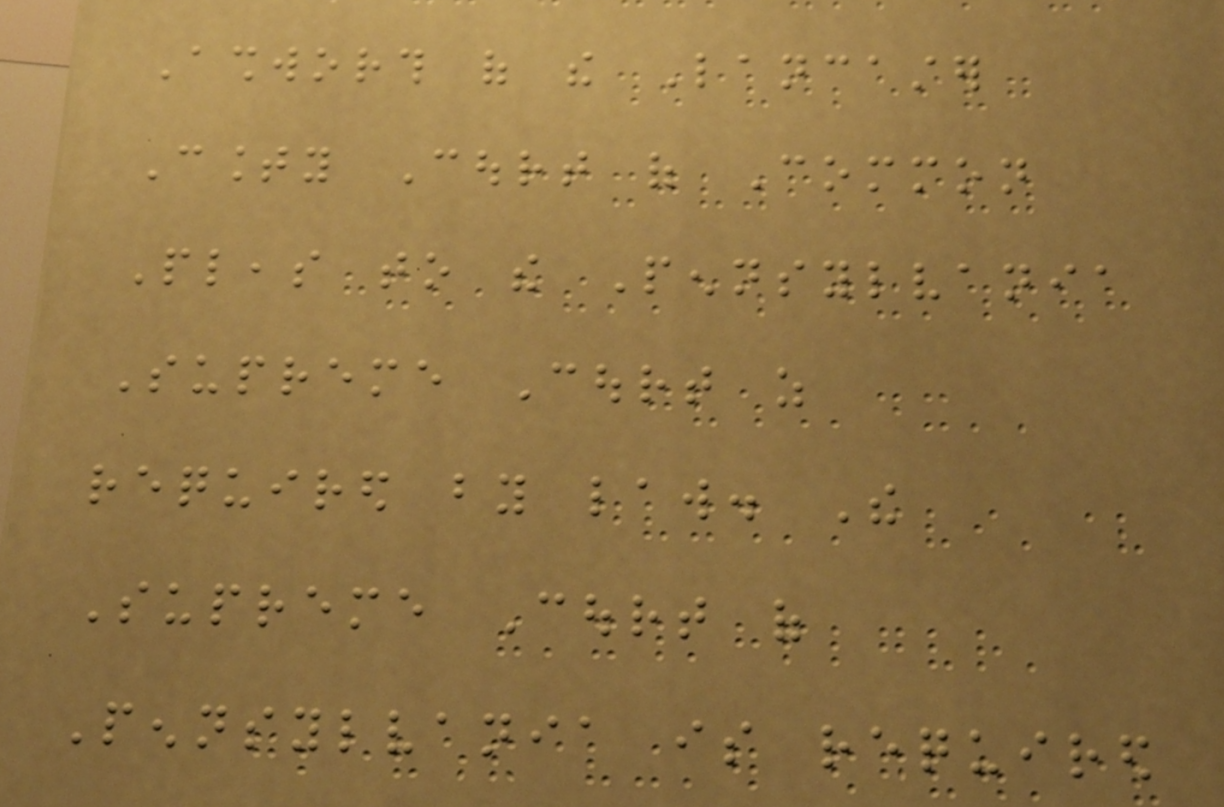Ashworth of the Lancaster
County Court of Common
Pleas to the Pennsylvania
Supreme Court as
required by law. The
Supreme Court of
Pennsylvania is required
